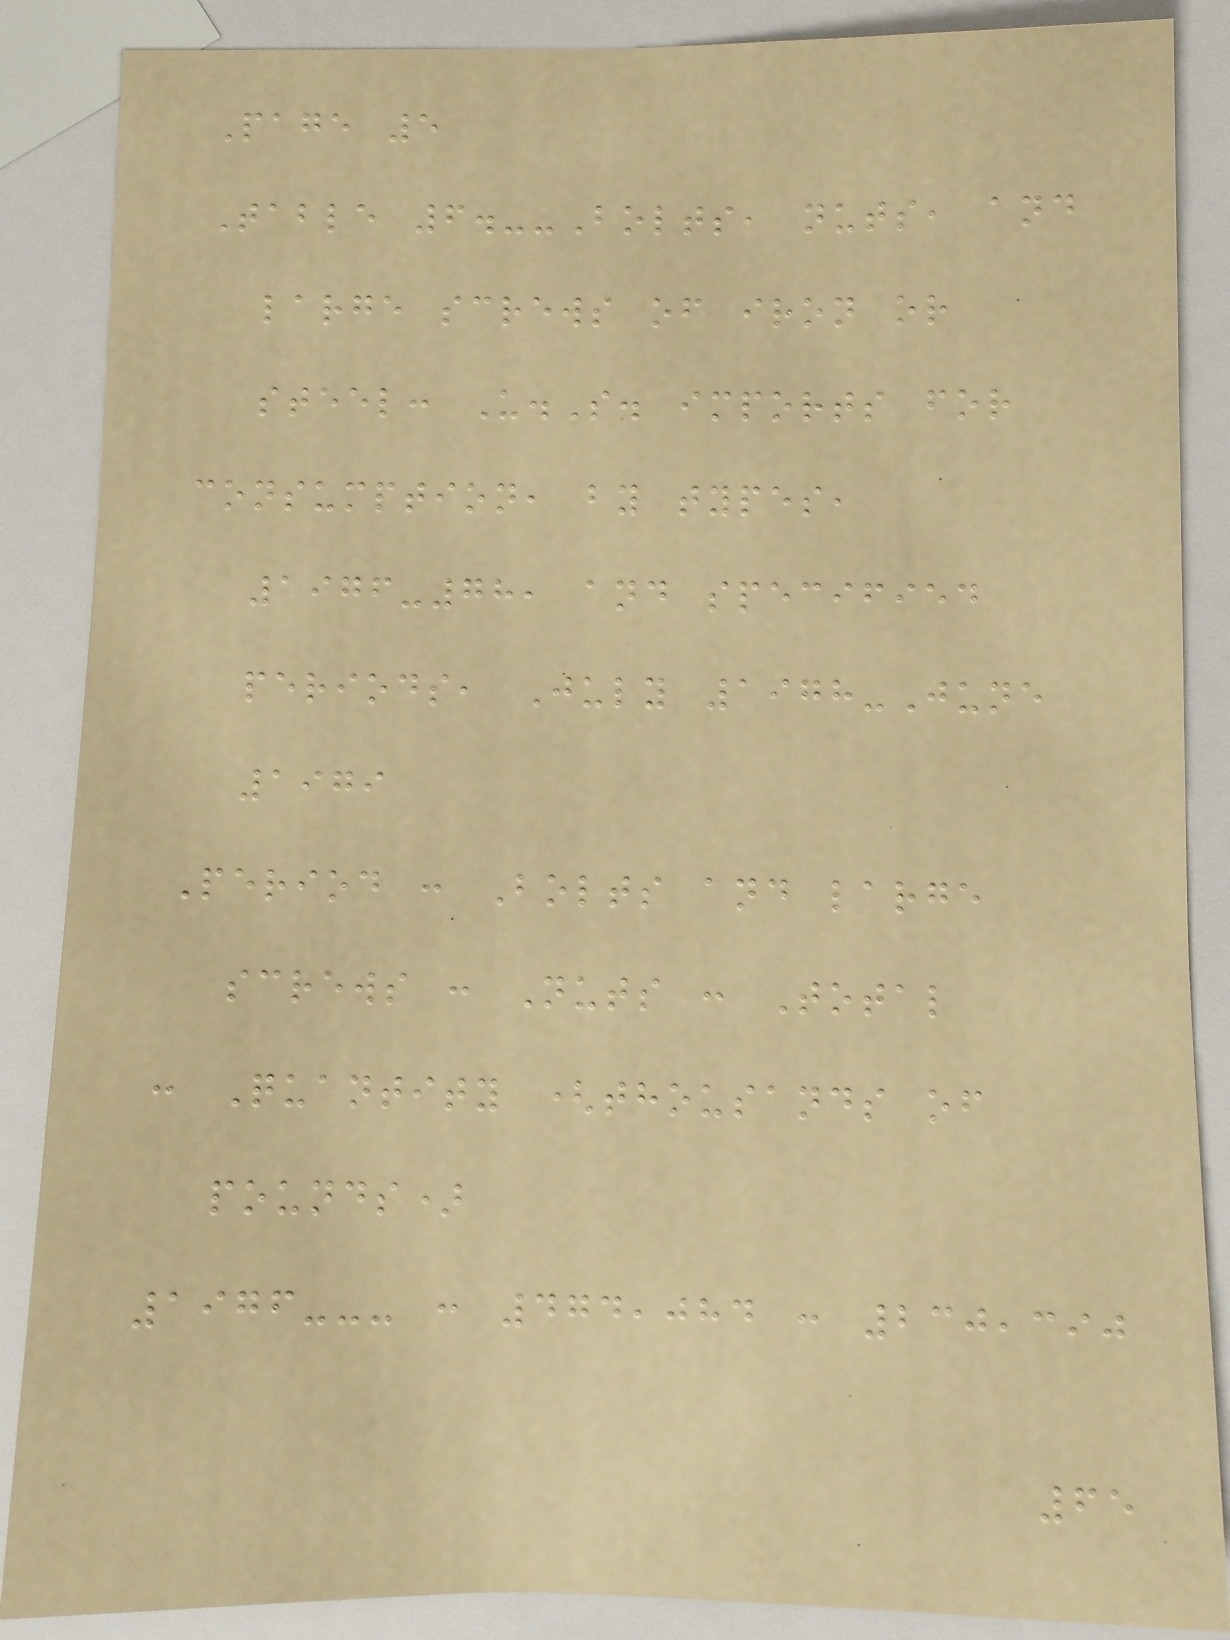Page 5
Table 6.--Bolts, nuts, and
large screws of iron or
steel: U.S. imports for
consumption, by types,
1976-78, and specified
periods, July 1978-June
1979
Period : Bolts and large
screws : Nuts : Total
: Quantity (thousands of
pounds)
1976--- : 474,084 : 230,390
65
